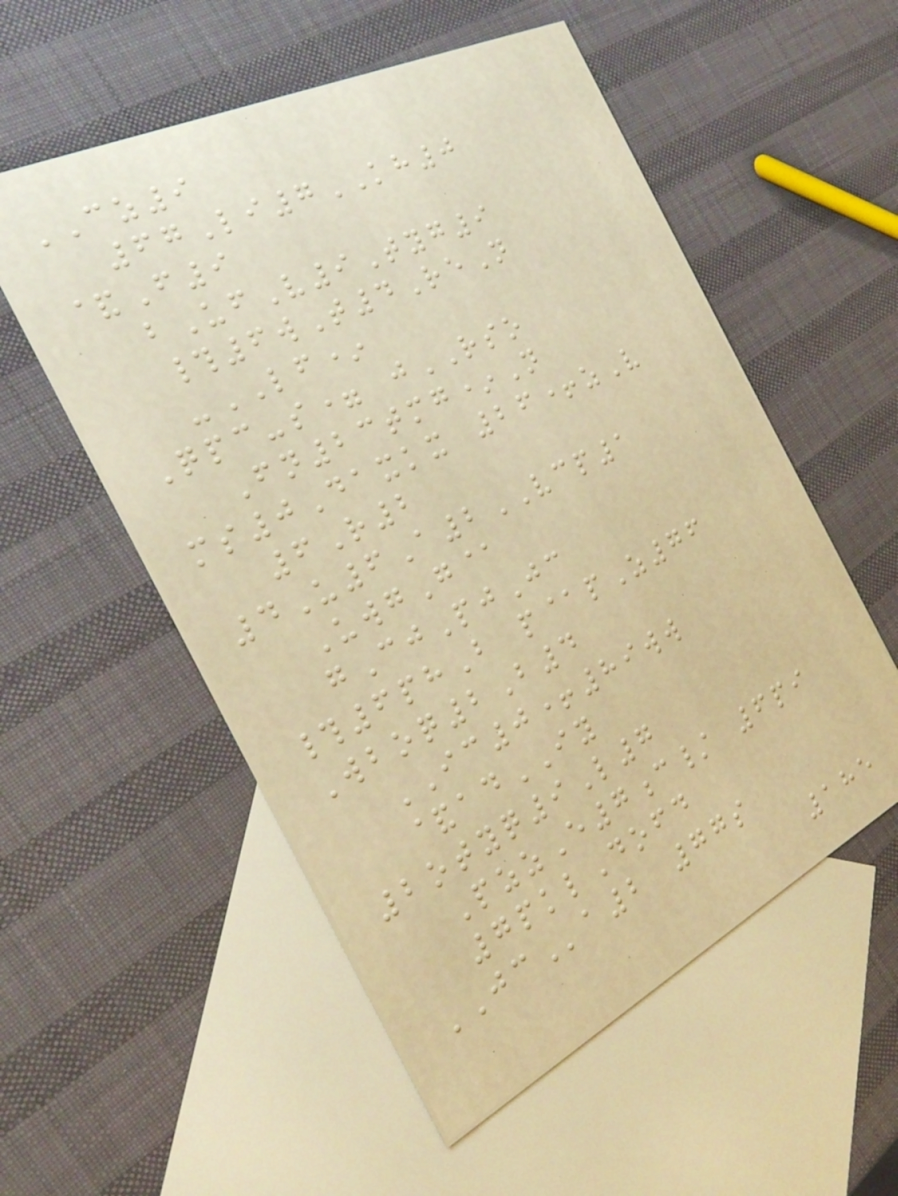CZ9
67Li7KH0
&F9
bUfV9Tyg9
#6wT4ReN
-LF*
Qpc-s= jRSO
Fn23tmg*N
ms0Daxkx 26+zV
6R2
4U6A2VCP1
UwgG@
gCjPjJc
#6phB p@pZ76
Wboq2B4
IC0+89ww
&adIY
2otyq9L7
PzzE7c/ 6pi
7pklDofd
JCa2 77s
185
